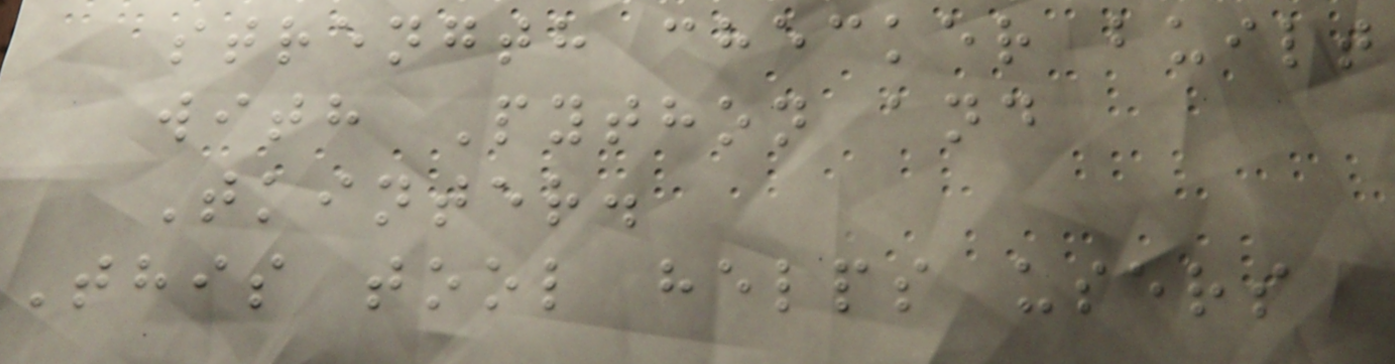strength checker built
with Python and
Tkinter.
This tool helps users
